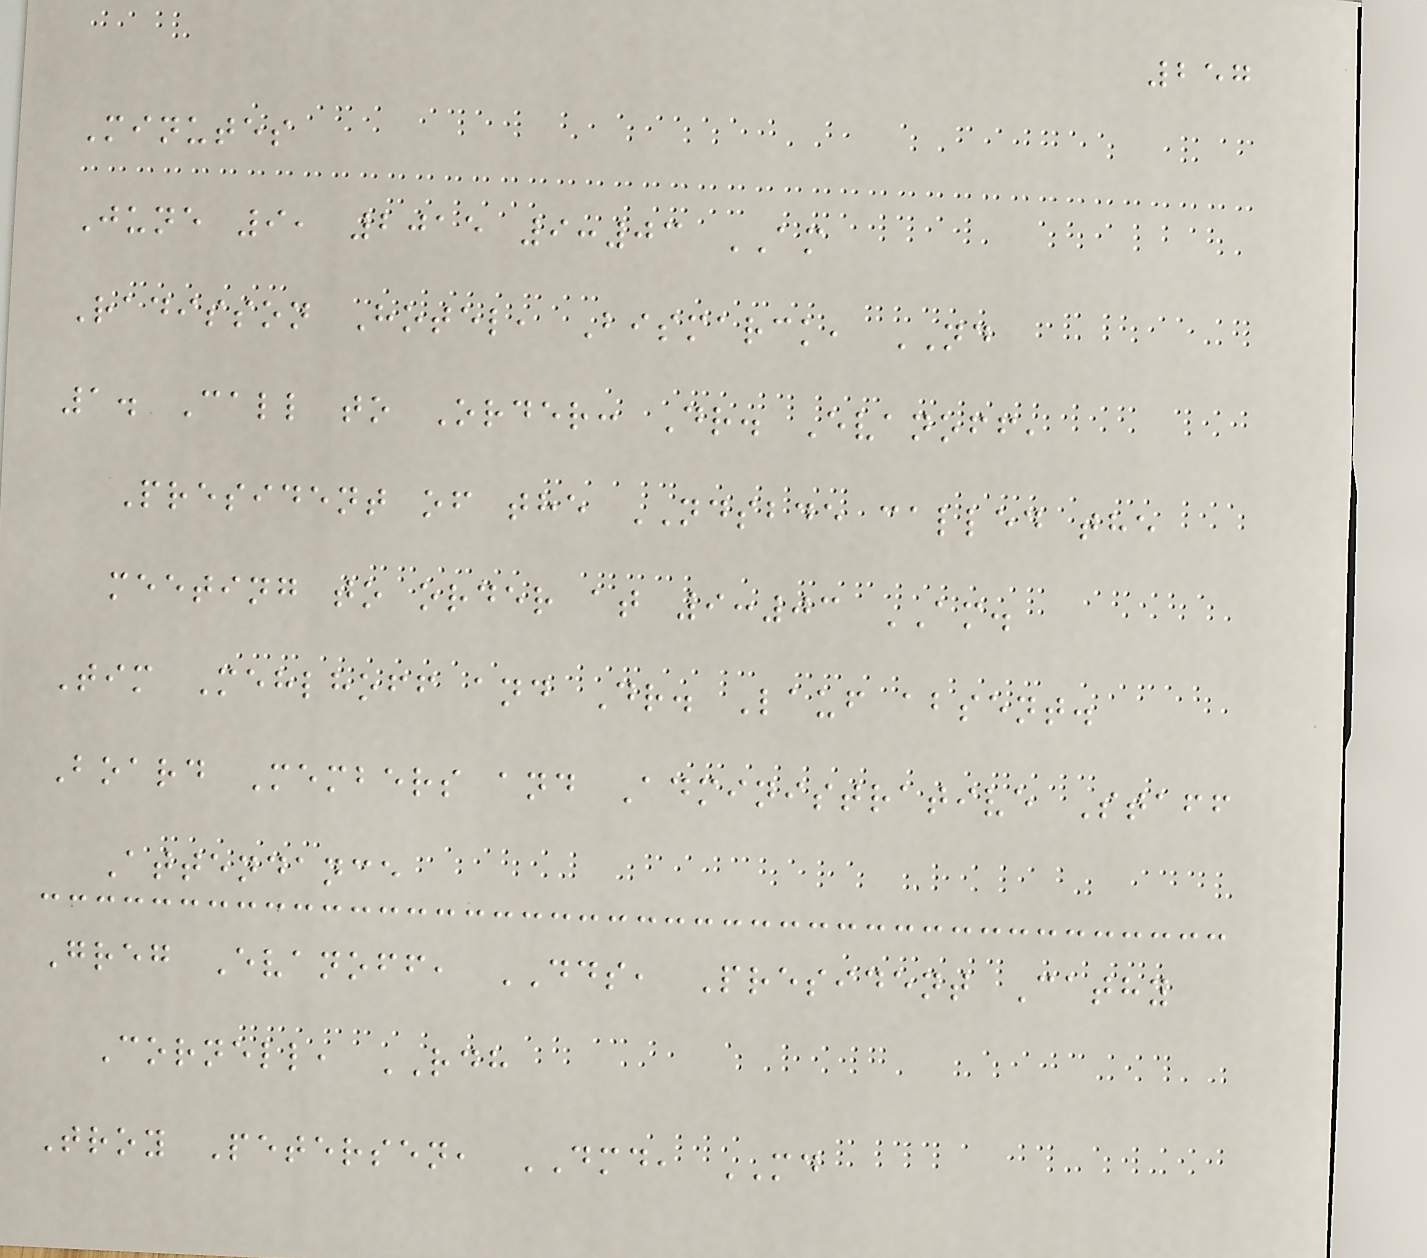257
Minutes
June 9, 2015 9:03 AM
Radisson Hotel, Bismarck, ND
1. Call to Order: Dr. Evanoff,
President of the NDSBDE called the
meeting to order at 9:03 AM.
Tim Mehlhoff and Dr. Lauf absent.
Board Members and Administrative Staff
Attendance
Greg Evanoff, DDS, President Cathy
Cornell, RDH
Troy Petersen, DMD, MD
